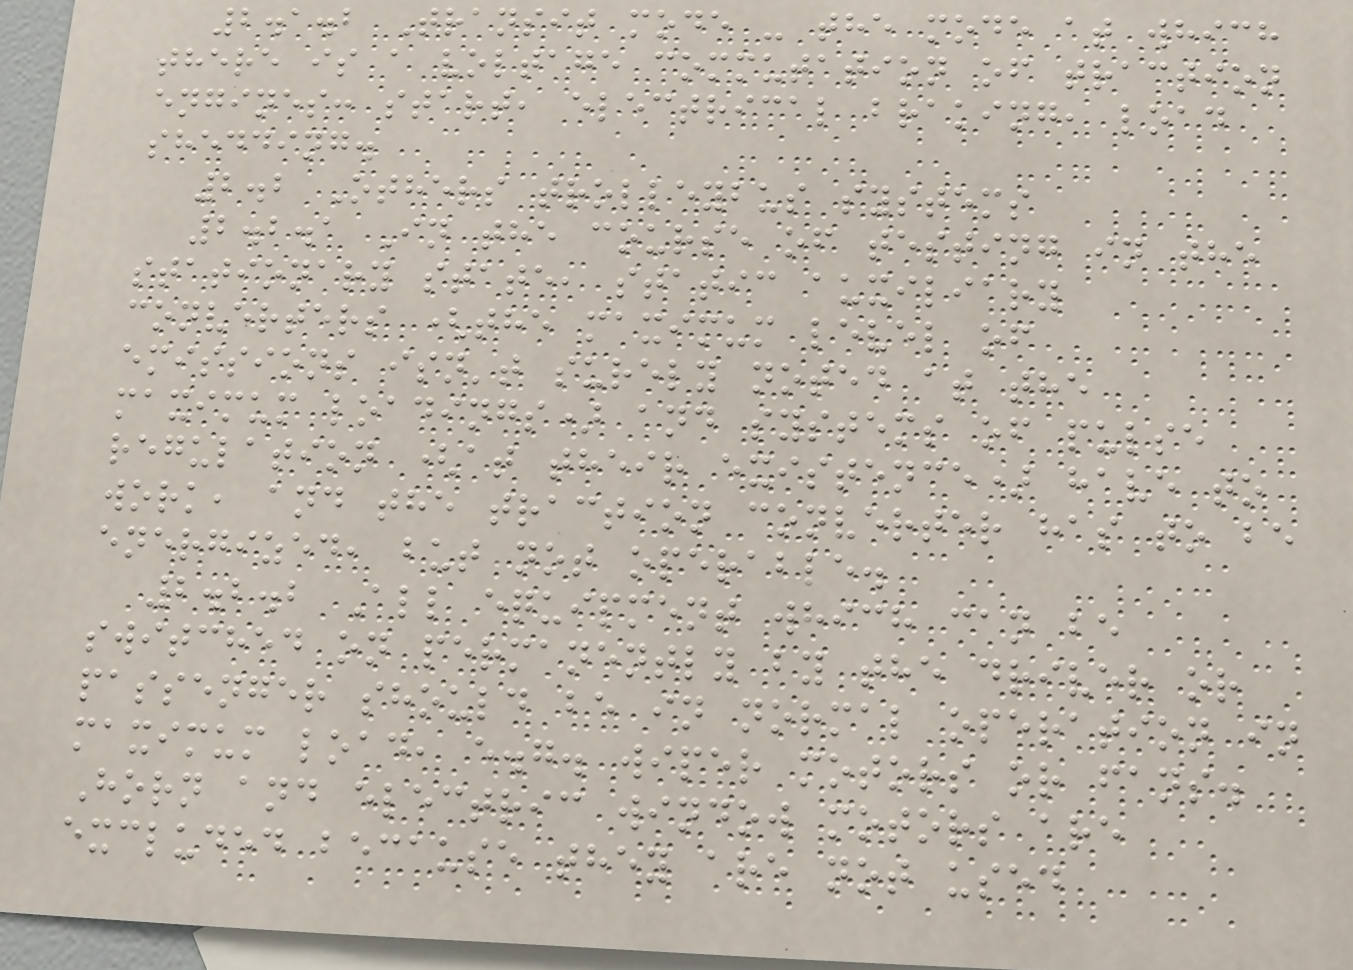2.1.2 Transit mode - the mode at which
there is a voltage commutation of traction
engines: start, electrical braking, load
shedding.
2.2 Others trolleybus systems
2.2.1 In the course of testing in the
stationary state, static auxiliary
converters (the maximum level of
emissions isn't surely noted at the
maximum loadings) and systems of pulse
regulation (at their existence) have to
work, and the traction converter has to be
energized, but not operable.
2.2.2 All equipment which can be
switched on permanently by the driver or
passenger should be in normal operation in
maximum load, e.g. wiper motors or fans.
Horn and electric window motors are
excluded because they are not used
